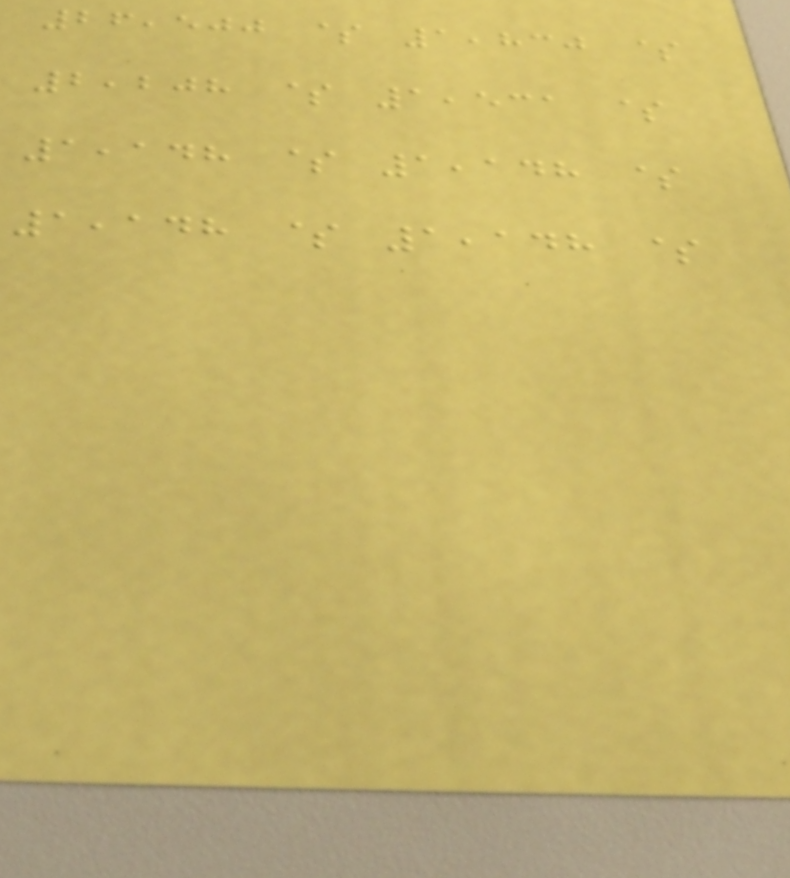26,500 $ 1,830 $
2,208 $ 1,531 $
1,148 $ 1,148 $
1,148 $ 1,148 $
